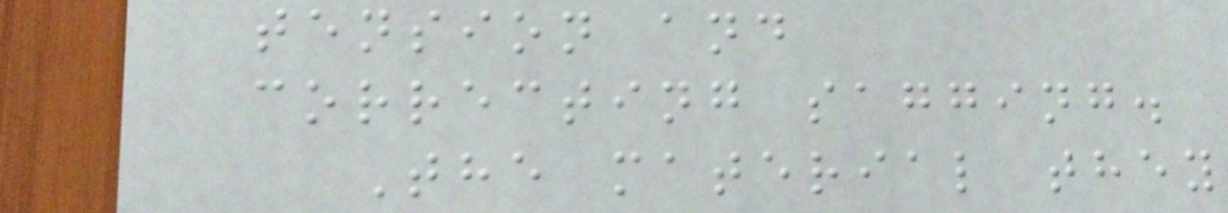tension and
correcting sagging.
The material they
